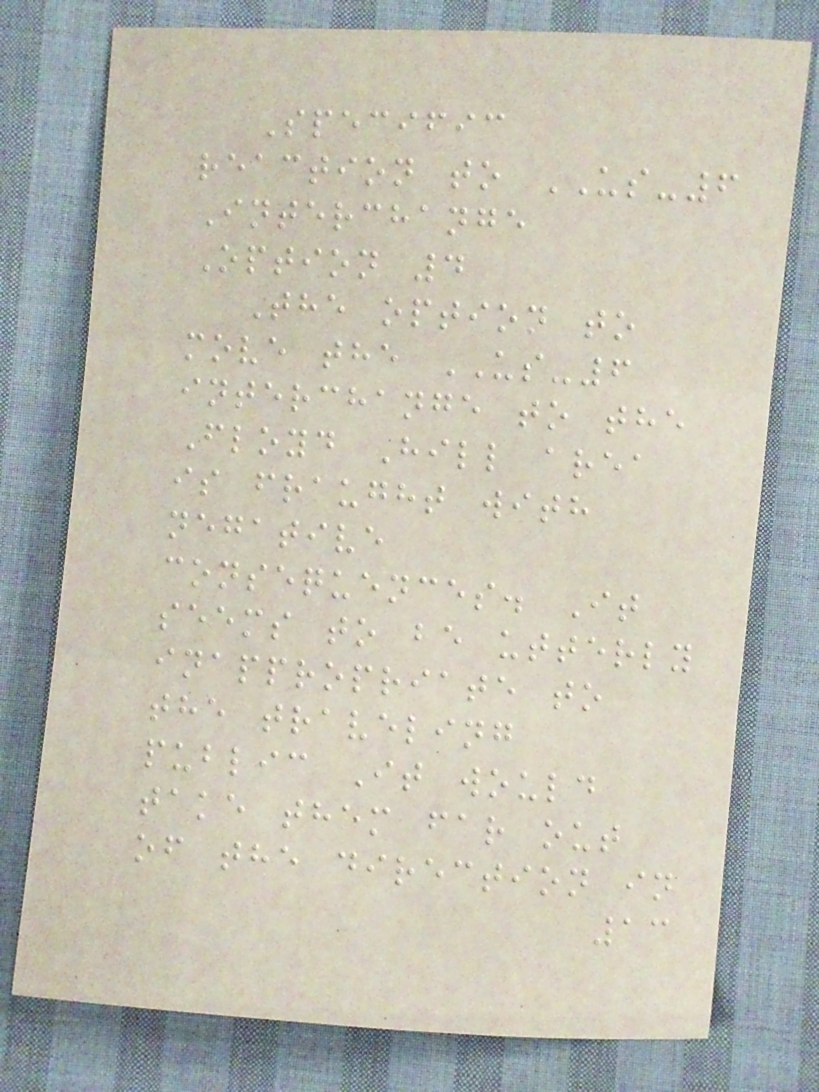Specific
reaction to US-6
Interchange
Option 4
The option to
move the US-6
interchange to the
Floyd Hill area
is fraught with
negative
consequences. It
seems to be utterly
inappropriate to
the traveling
public It would
take them far out
of the direction in
13
